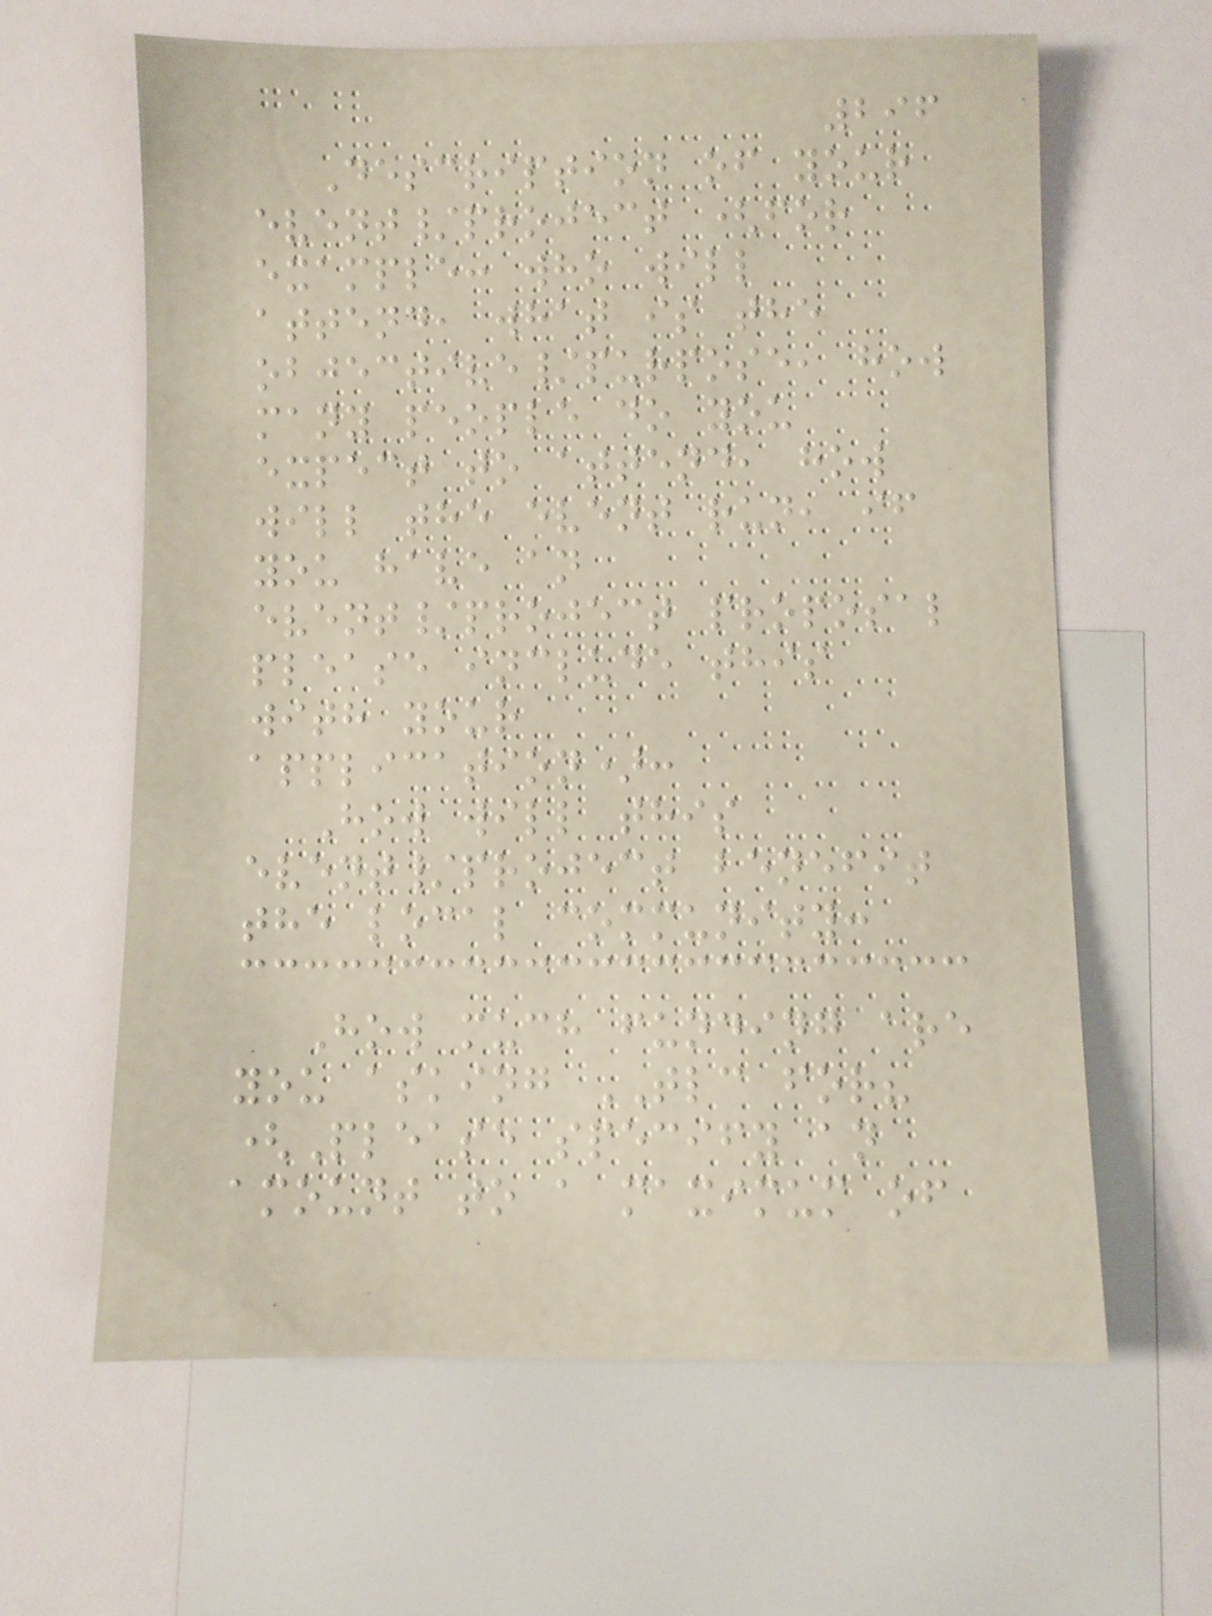296
Description of your
event/project (for
example: who will
attend, what is the
objective/purpose, how
many people do you
expect to attend, how
will the event run, if
you have an
event/project proposal
please include this
with your
application):
How will this
event/project benefit
the local community:
How much funding are
you asking TLC for?
(Please specify an
amount to a maximum of
